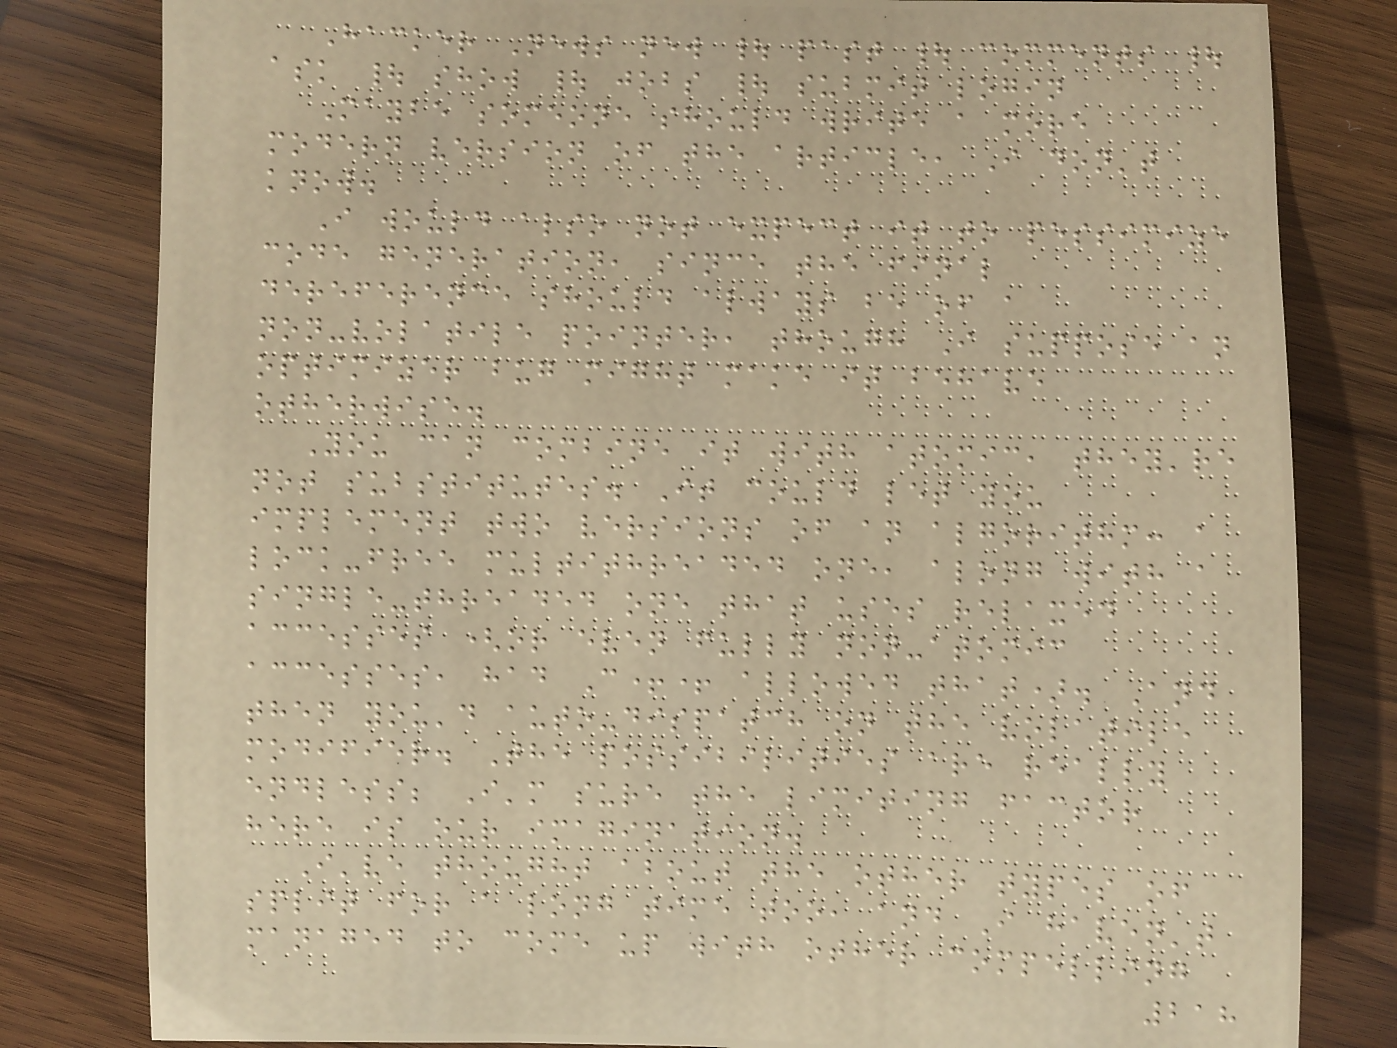Hacker News new | past | comments |
ask | show | jobs | submit login
Maybe someone should write a more
modern version of the article, I don't
know.
I would also not expect it to pessimize
code generation, since the final
dereference should always be of a
non-volatile pointer, though I suppose an
optimizer bug might make it behave
otherwise.
You can combine it with atomic, they're
not substitutes. It could let you
implement two versions of an algorithm: a
lock-free multithreaded one, along with a
single-threaded one that uses relaxed
accesses (or even fully non-atomic
accesses, had C++ allowed that). And
then you'd auto-dispatch on the volatile
modifier. The possibilities are really
endless; I'm sure the limiting factor
here is our imagination.
I've thought about the other types of
split for a long time too, and I haven't
managed to come up with other compelling
218
